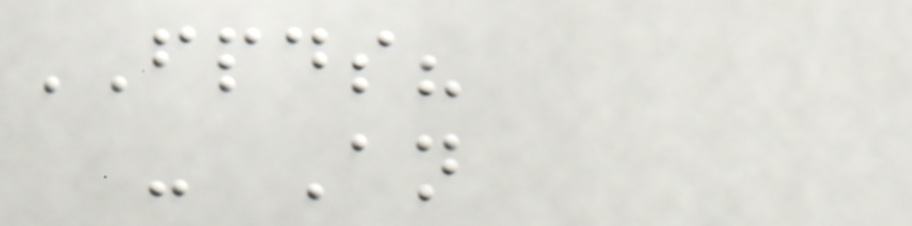FPDS?
- An
